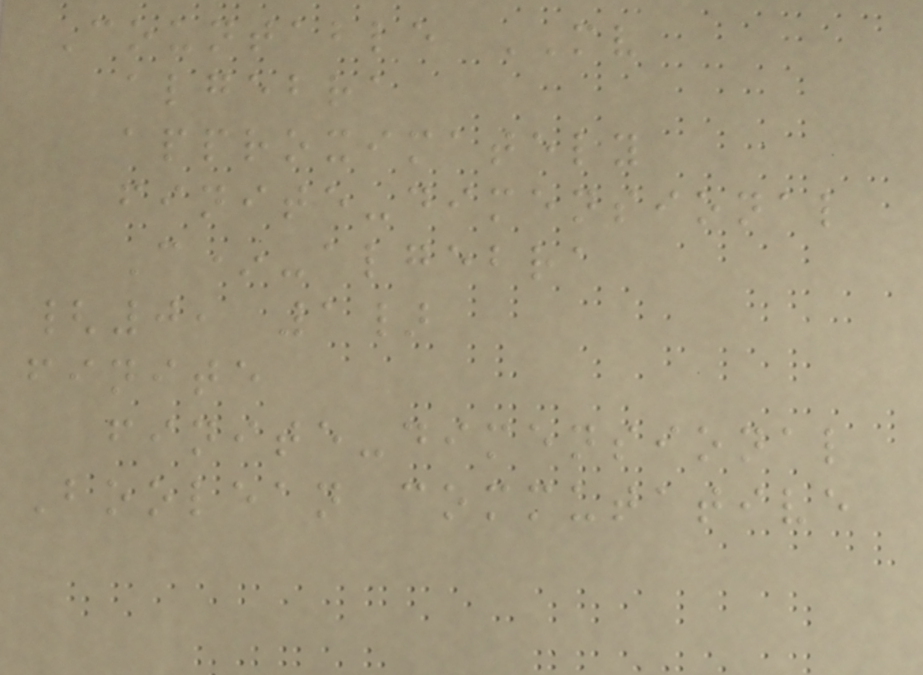Countable MV
algebra
approximately
finite-dimensional
C*-algebra
{0, 1}
finite
finite-dimensional
Boolean commutative
